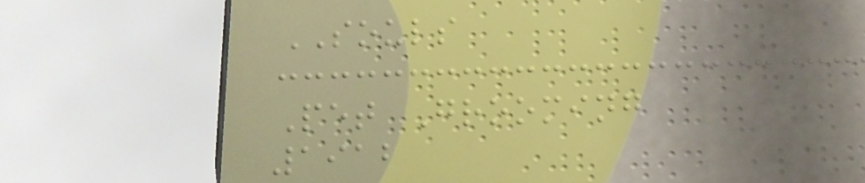SOULS
Pet Grooming
1912
